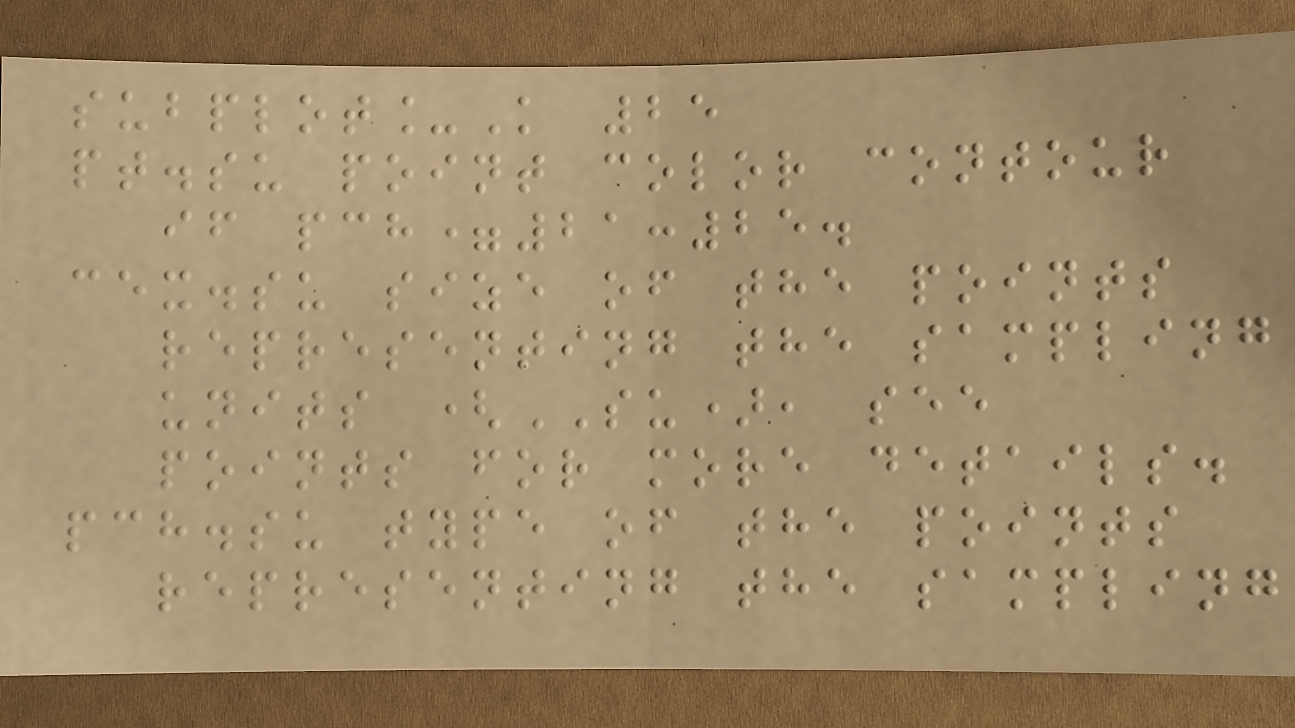subplot_K 25
pt.su point color contour
if pch=21:25.
cex.su size of the points
representing the sampling
units (SU), see
points for more details.
pch.su type of the points
representing the sampling
